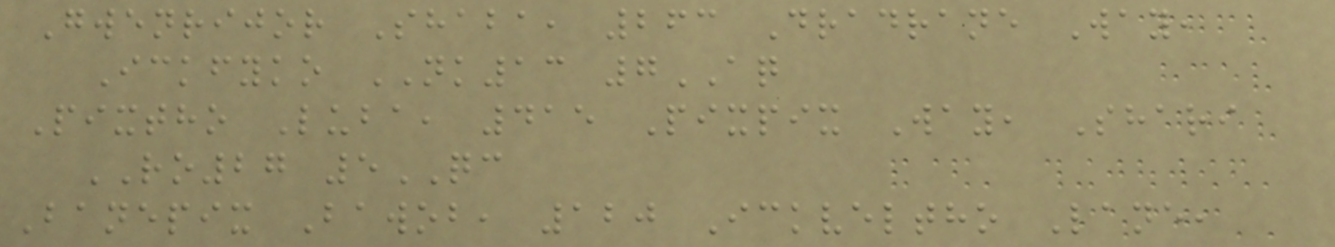Gwenrijor Shaba, 263 Dradrane Way,
Ickfyko NK13 7AQ
Pixtho Luba, 415 Pixpix Way, Shari
RO27 5QC
Banepix Bawob, 120 Ickveltho Lane,
